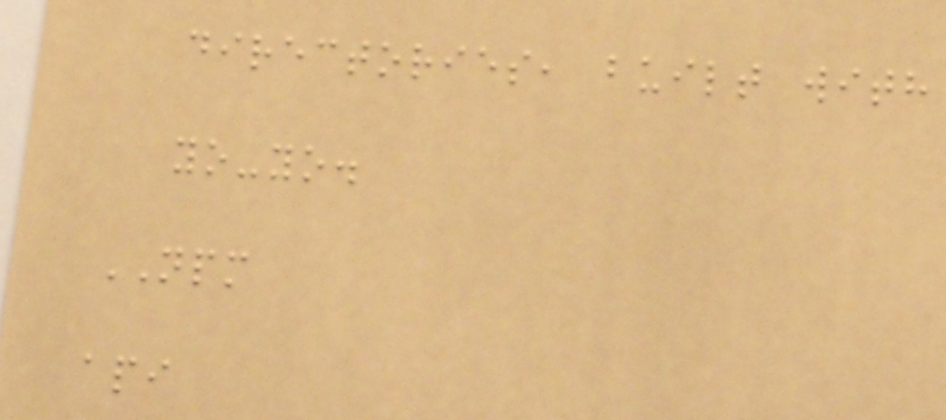directories, built with
yo-yo.
NPM
api
